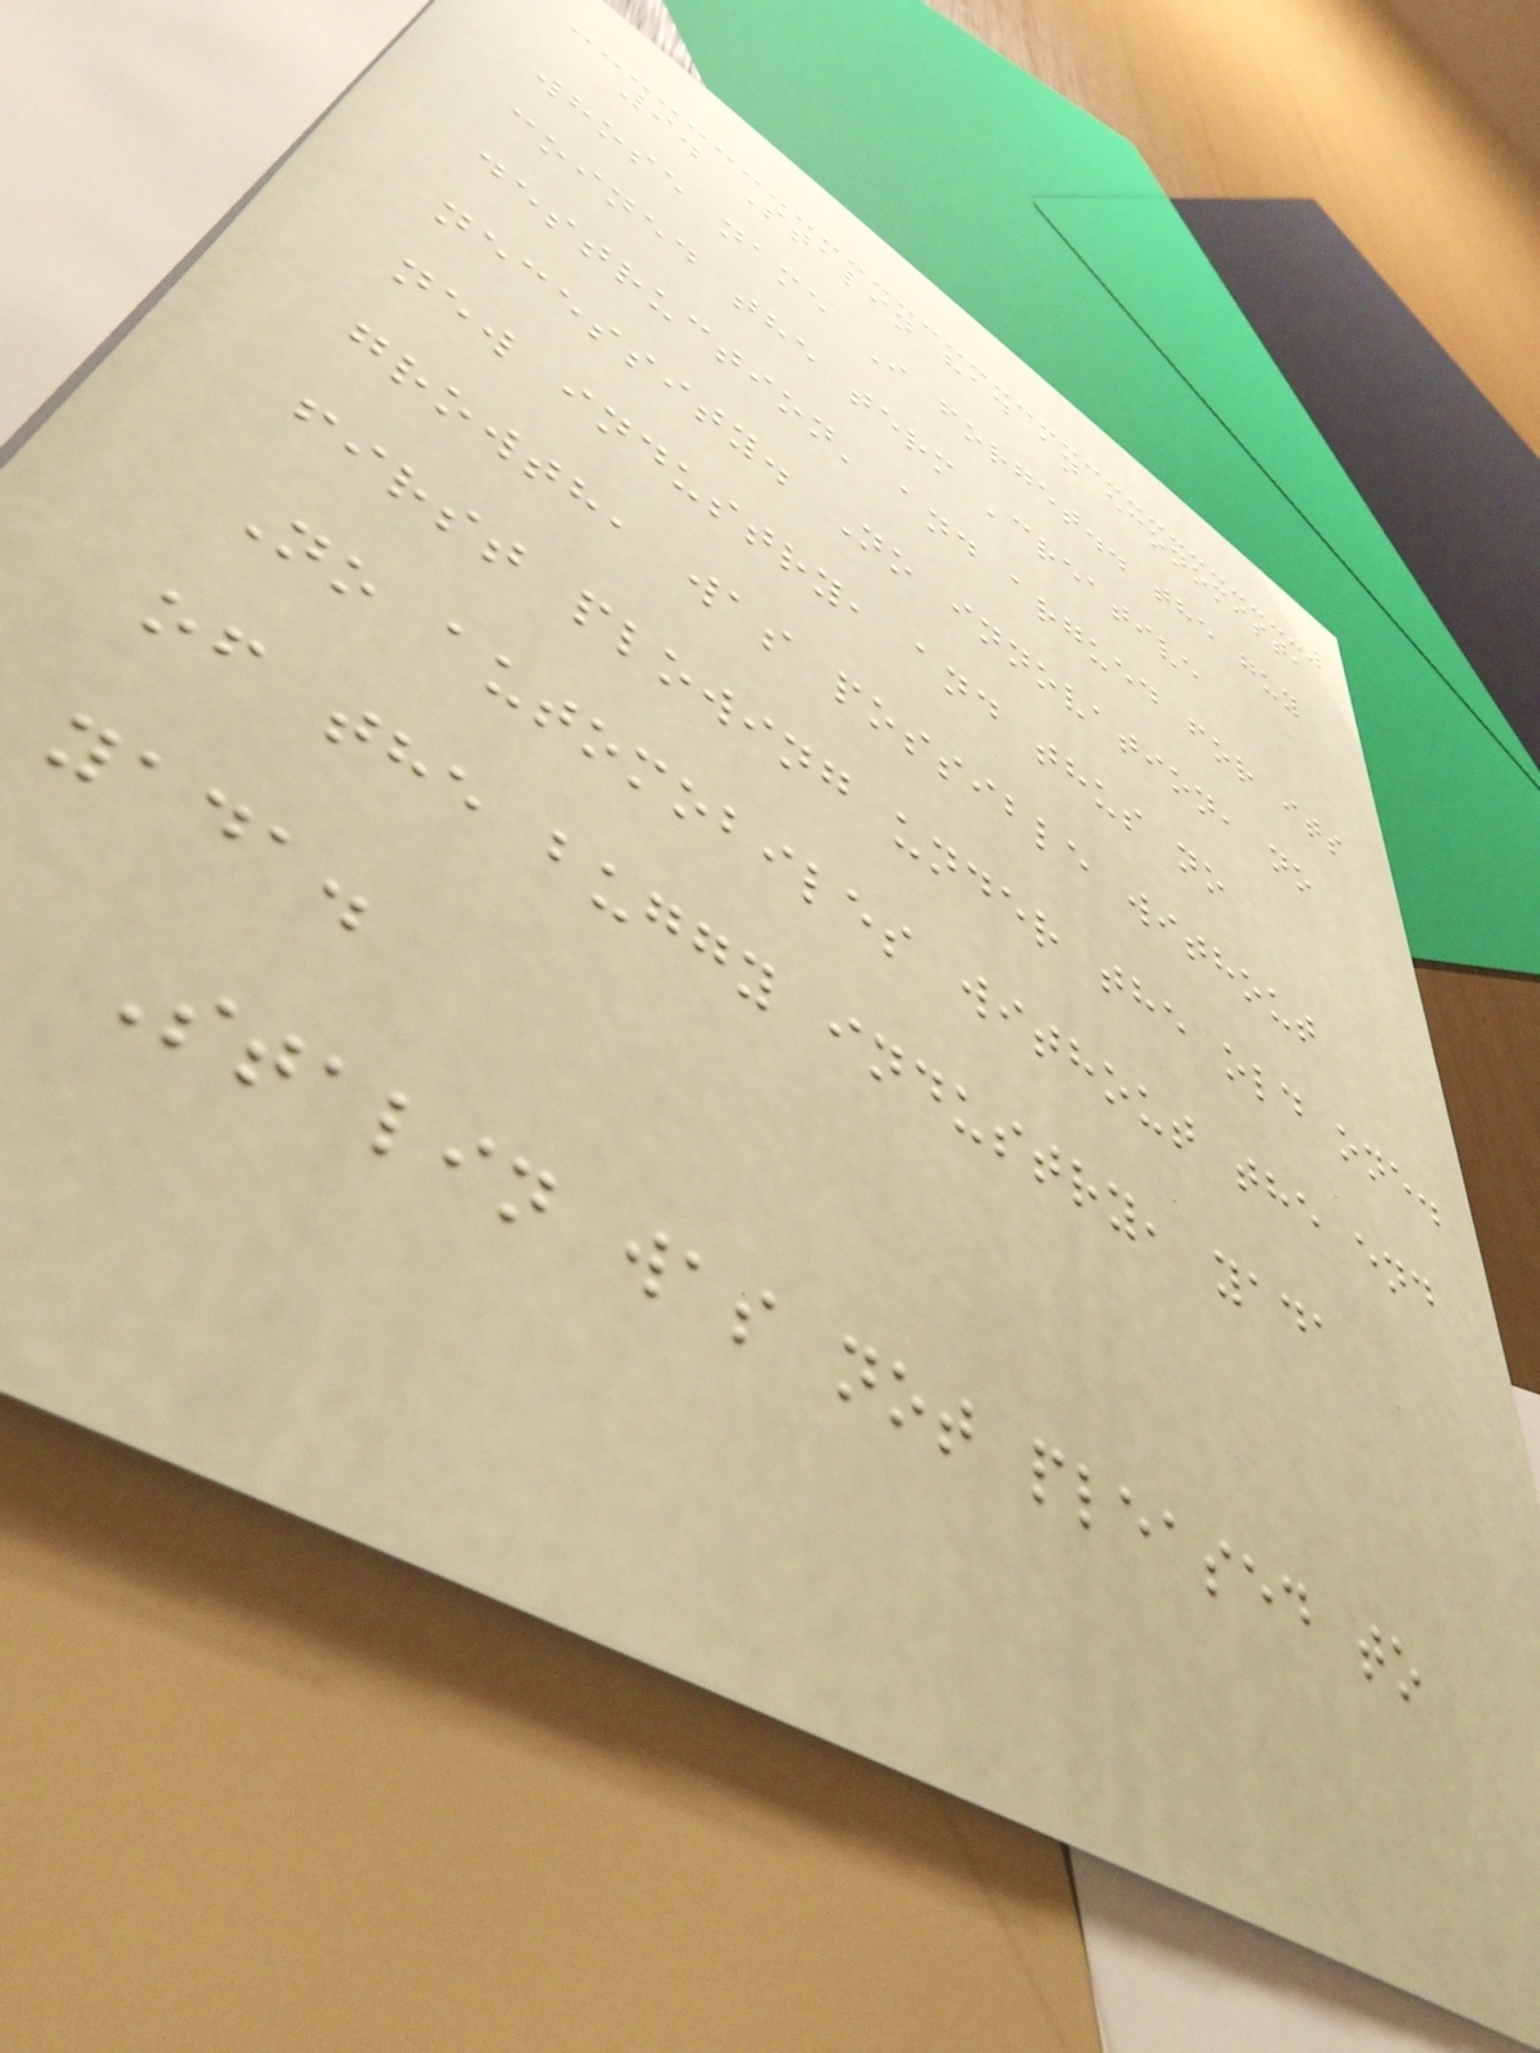9. Stalin had an economist,
whose name I forget.. the guy
coined the term 'creative
destruction' and argued for its
necessity. No innovation, no
new industry, and thus no
growth, was possible without
first plowing under the old one.
No automobiles without the end
of the buggy industry, yada
yada.
Stalin was not pleased to
